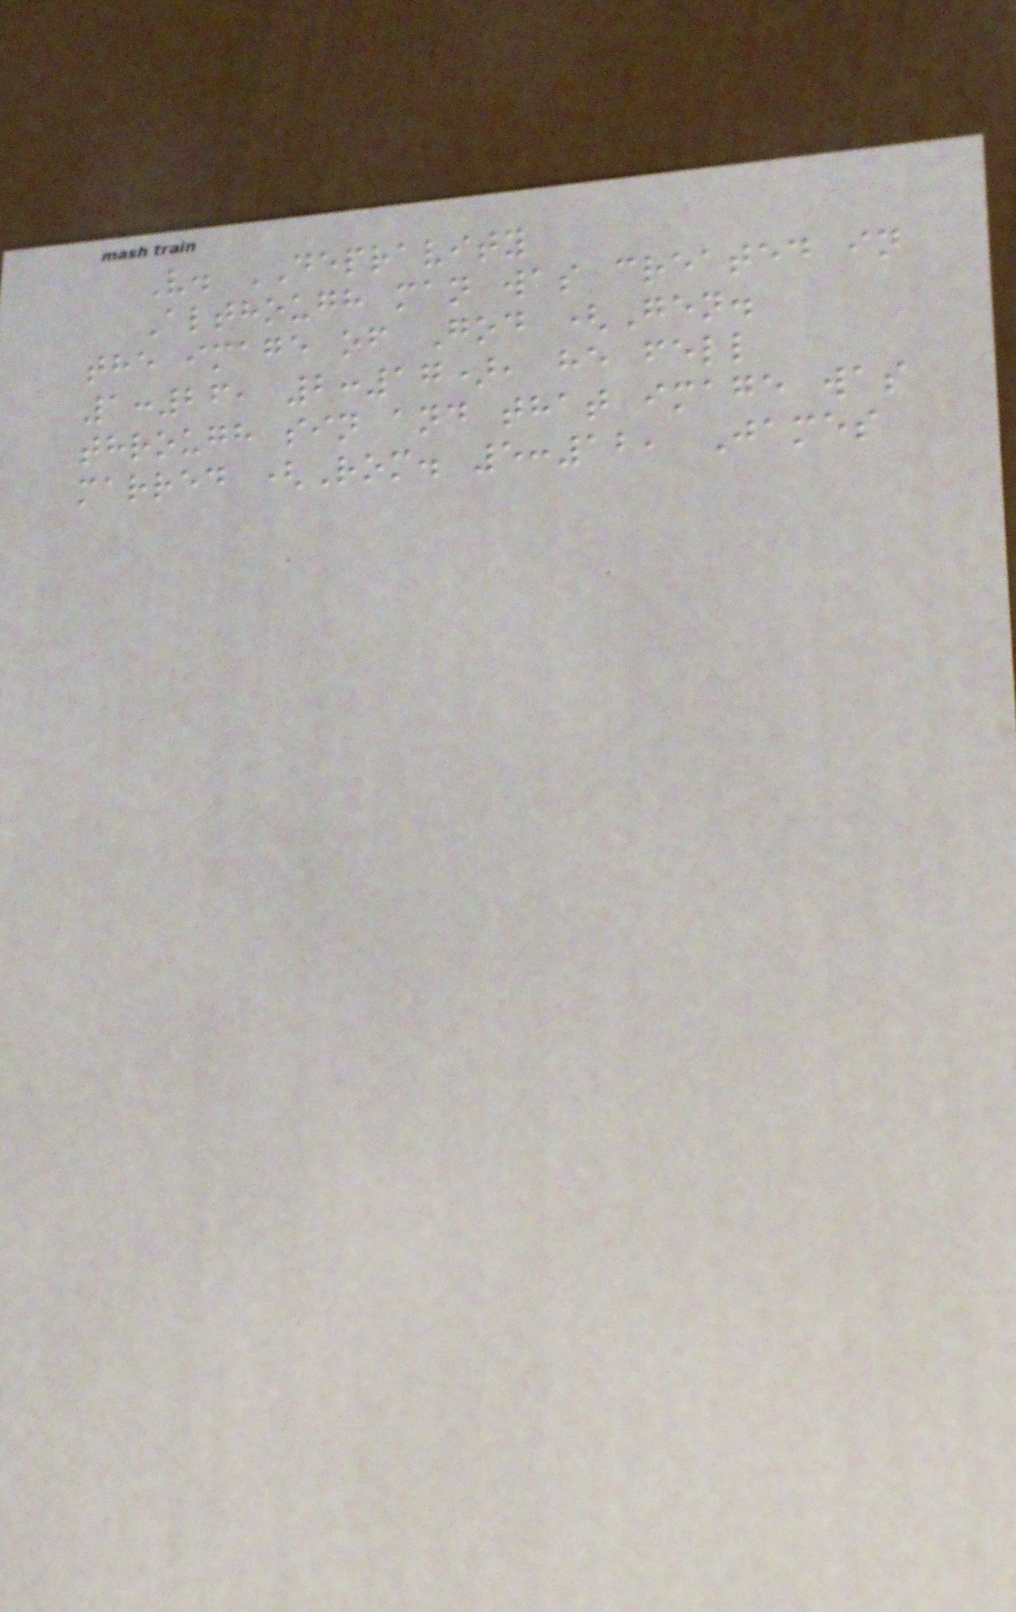V. DEPRAVITY
Although man was created in
the image of God (Gen.
1:26, 2:17), he fell
through sin and that image was
marred (Rom. 5:12, James
